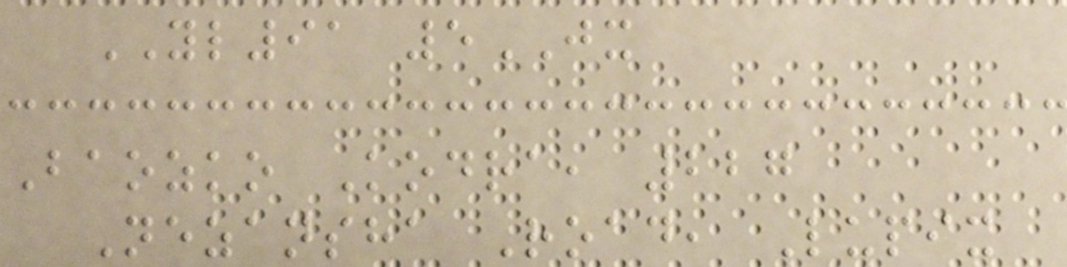YL91 5JX
Baozko Kodra, 227
Nezansha Road, Lupix
